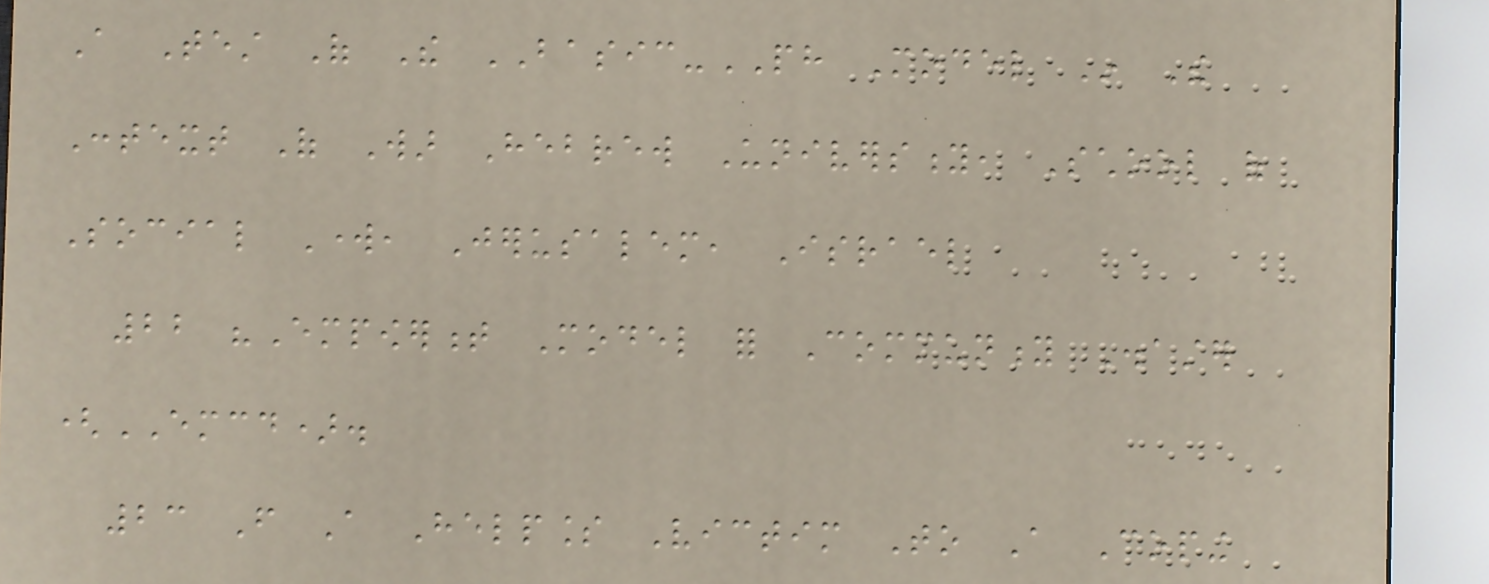A Test Of The BASIC-PH Model In The
Context Of War Hebrew University, School of
Social Work, Jerusalem, Israel
22 "Empowerment Model for Community Disaster
(EMCD).
23 From A Helpless Victim To A Coping
